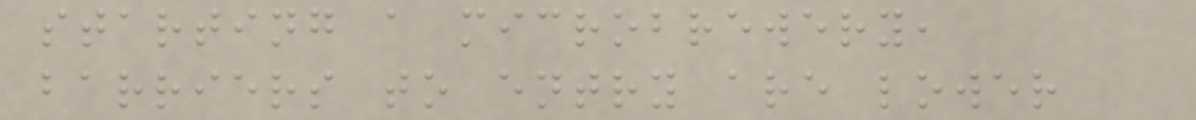starting a microbrewery,
barriers to entry are lower
